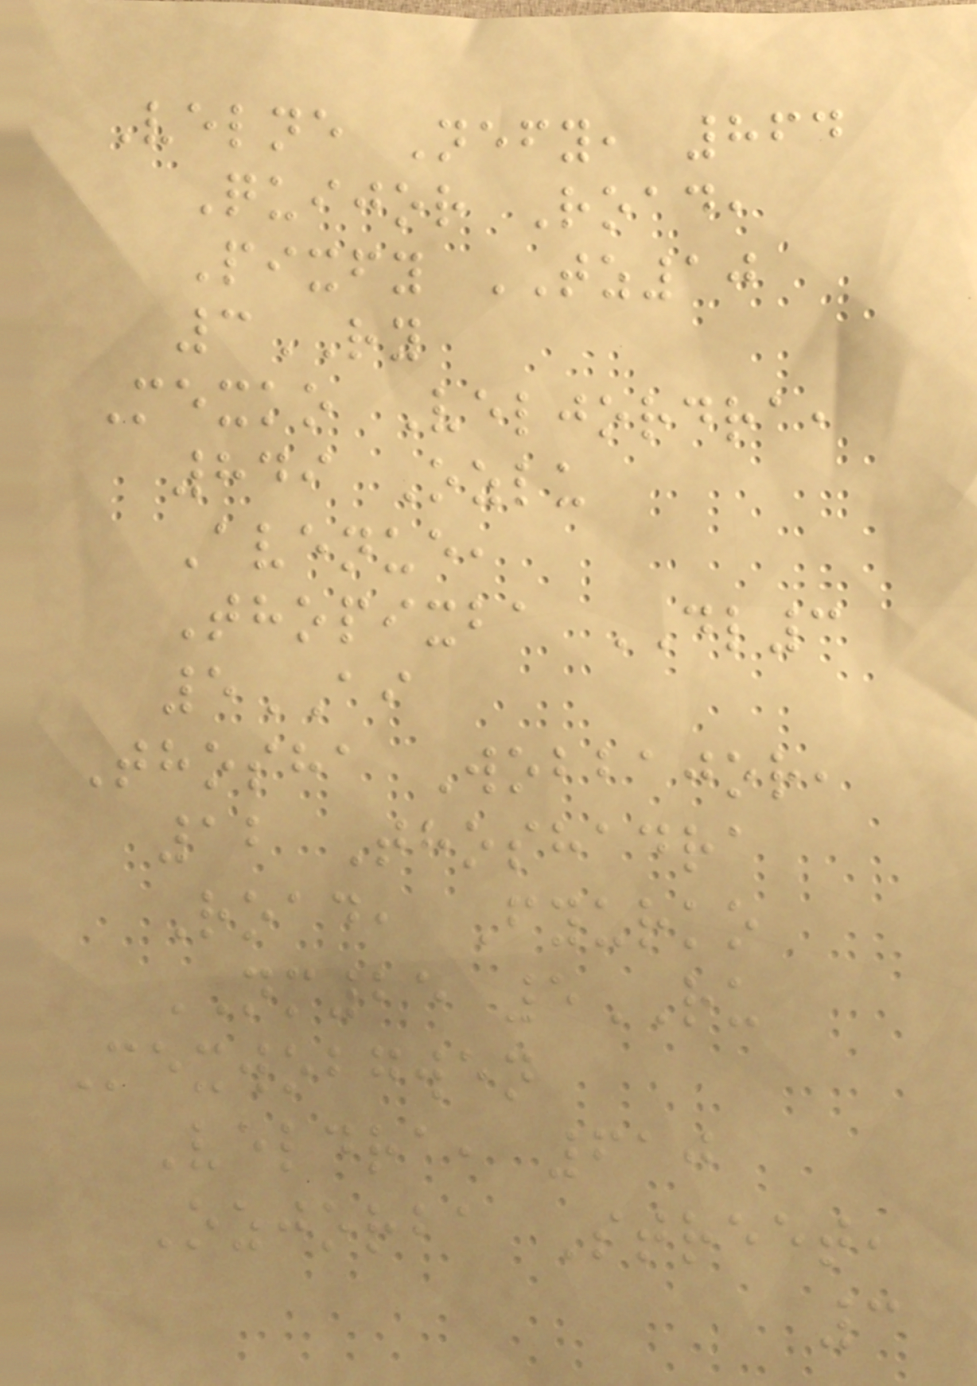Velne Nefy, 864
Quijor Road,
Pixfy TZ10
3RY
Mexko Veljordra,
849 Ozlu
Avenue,
Thopixba DL3
5AI
Thosha Wobbajor,
12 Thoshadra
Road, Fyurko
NM25 5RU
Mexwobgwen
Veldra, 610
Ozjorba Street,
3
